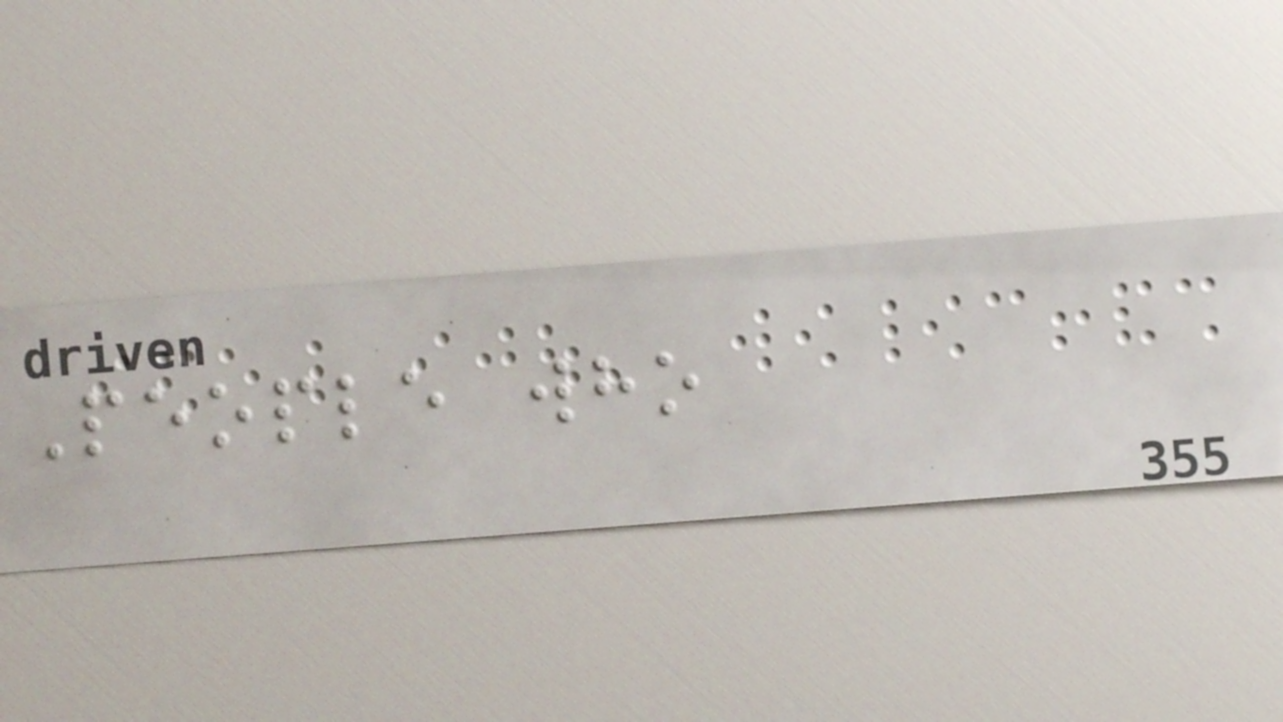People who
